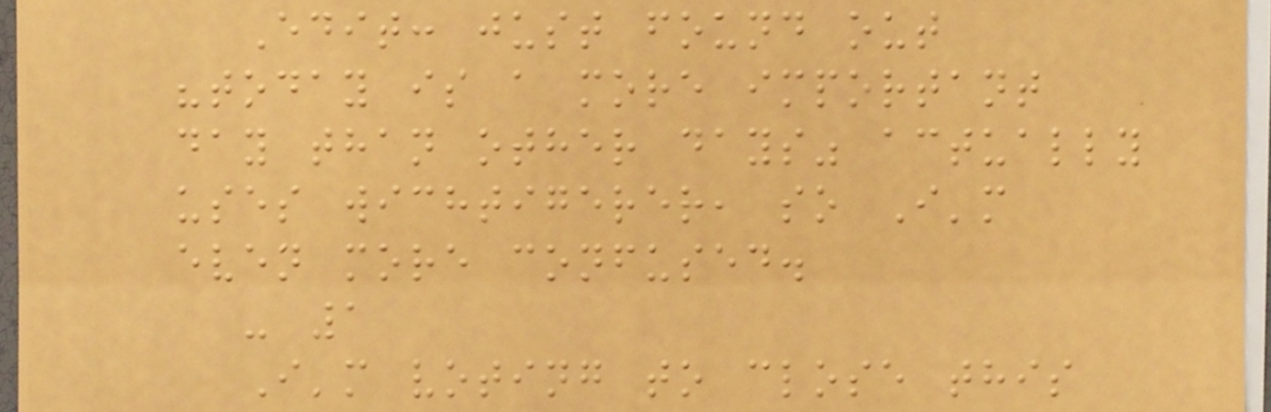Edit: just found out
"today is a more important
day than other days" actually
uses wichtigerer, so I'm
even more confused.
- 1
I'm voting to close this
